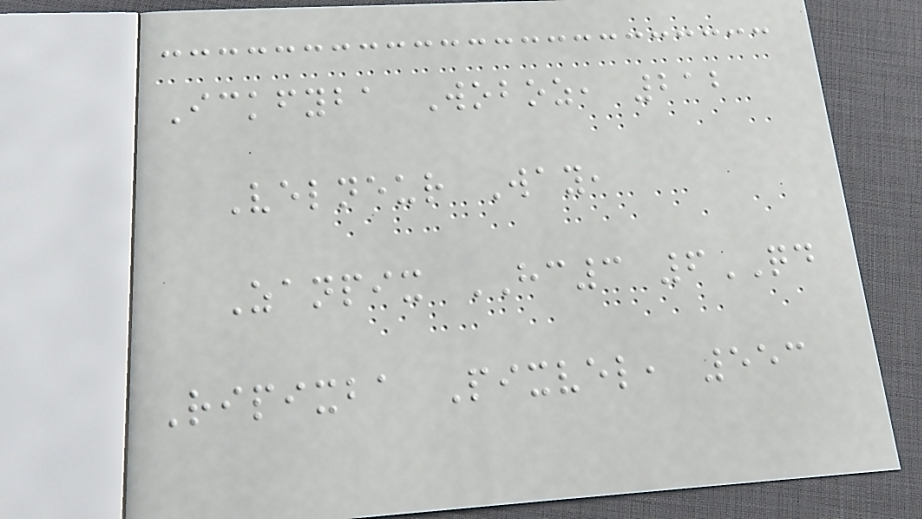Ickfyba Woboz, 212
Velneur Way,
Zanpix HC3 6QD
Ripixba Pixvel, 553
